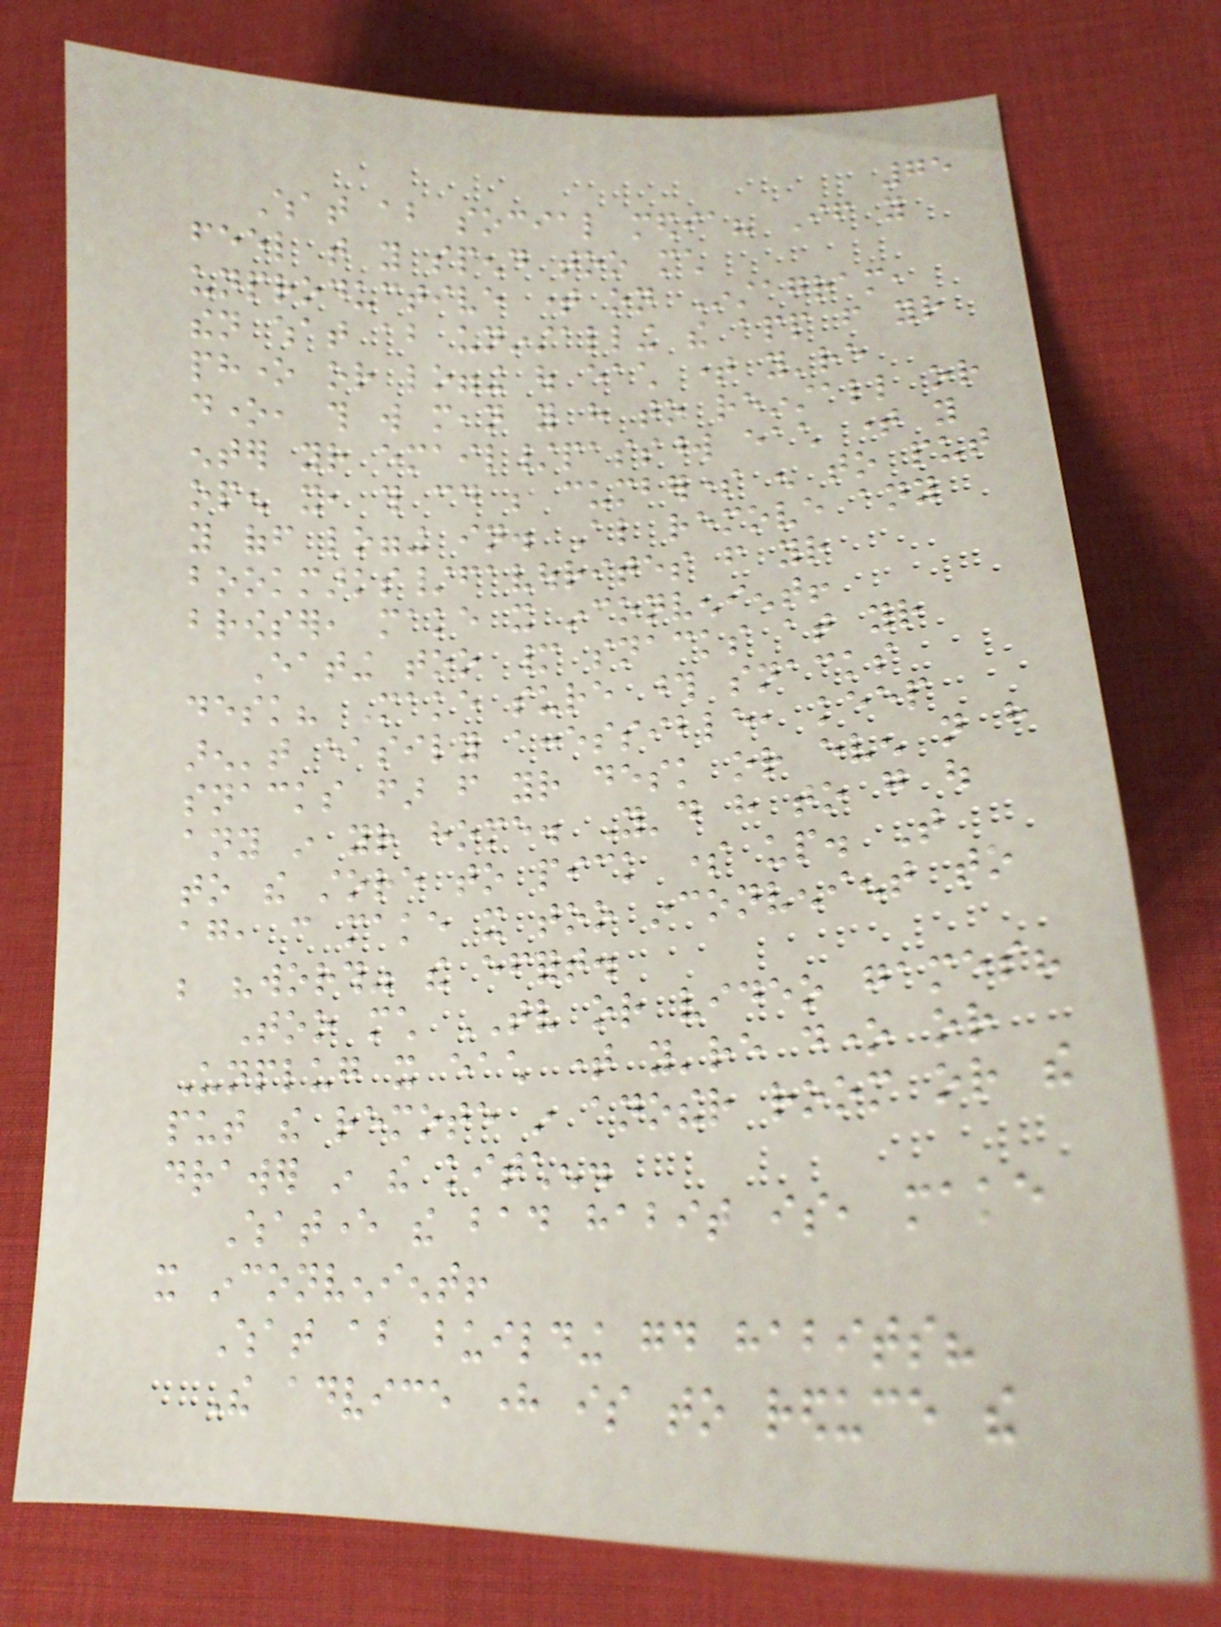75
What about social media? If you
feel that you spend too much
unproductive time on Instagram,
then what about uninstalling the app from your
phone or logging out each time you're
done, this will mean you have to reinstall or
enter your email/password each time you
open it, this could be cumbersome enough to put
you off logging in. Also remove any
bookmarks/favourites from your
browser, make it inconvenient!
Eating too many snacks at your
desk? Make sure those snacks
aren't easily accessible, keep
snacks far from your desk or even not have
any in your home. You'd have to go out
to the store to pick some up. That
again, can make it too inconvenient to
be "worth" the effort.
Too much TV or video games?
Unplug it each time you're done or
put the remote in another room or the
drawer in the kitchen.
Whatever the bad habit is, make
it inconvenient!
What about building good habits?
The advice here is to reduce the
